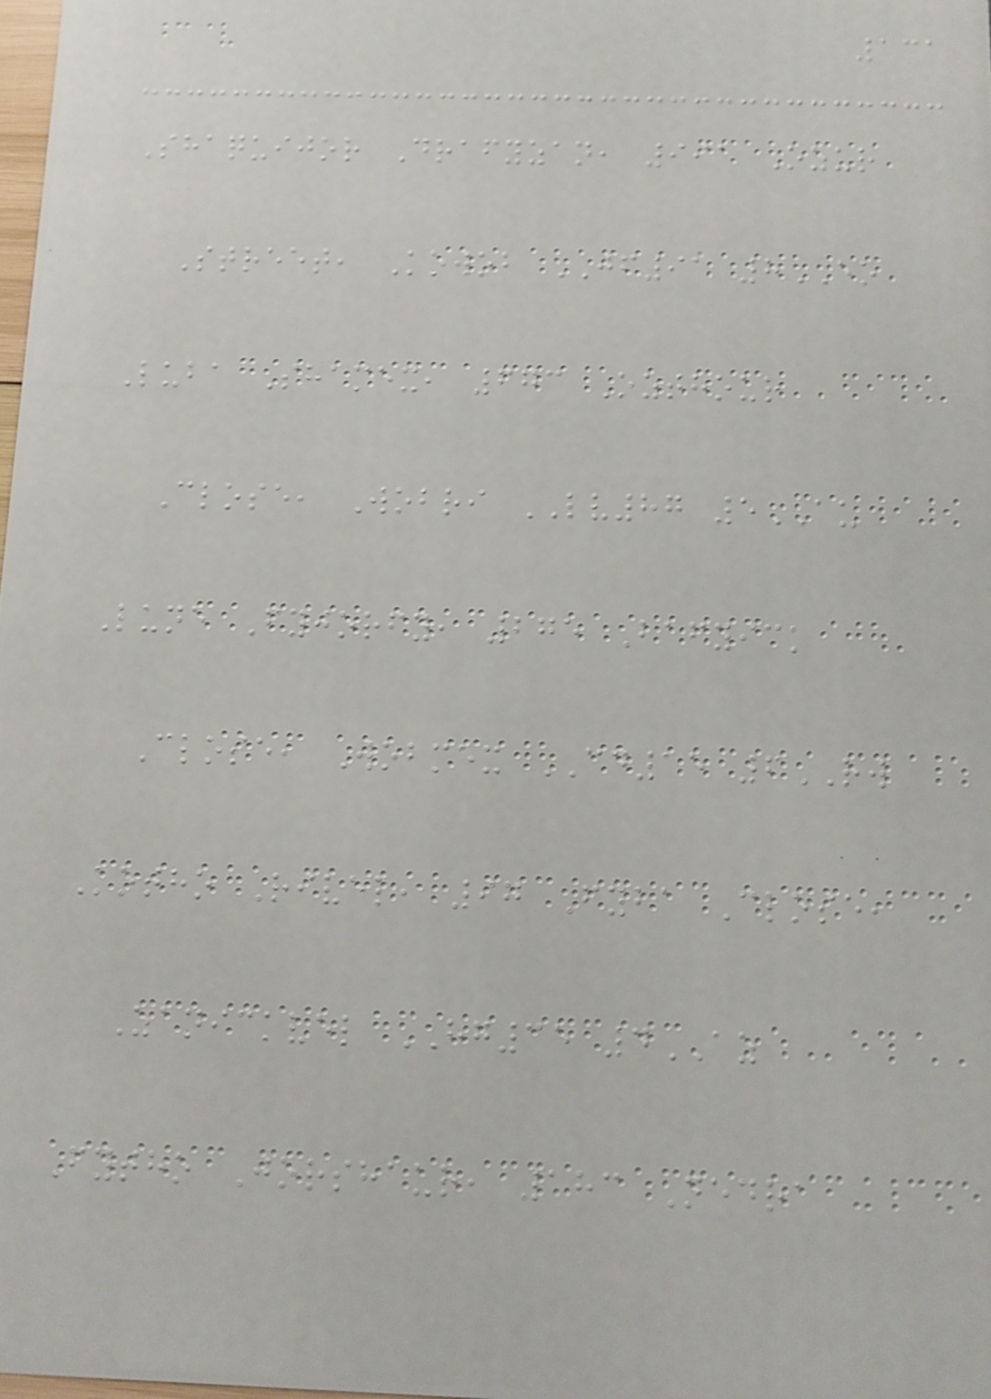131
Shaquijor Drafyzan, 991 Ozur
Street, Kowob JF91 8EO
Luba Shamex, 673 Ozthour
Close, Wobri LV87 5AU
Lune Fyjorfy, 275 Bafyick
Close, Wobmex CD15 6RW
Kotho Rivel, 97 Fyba Close,
Zanickvel HG35 4AZ
Fytho Jorshaur, 183 Nedra
